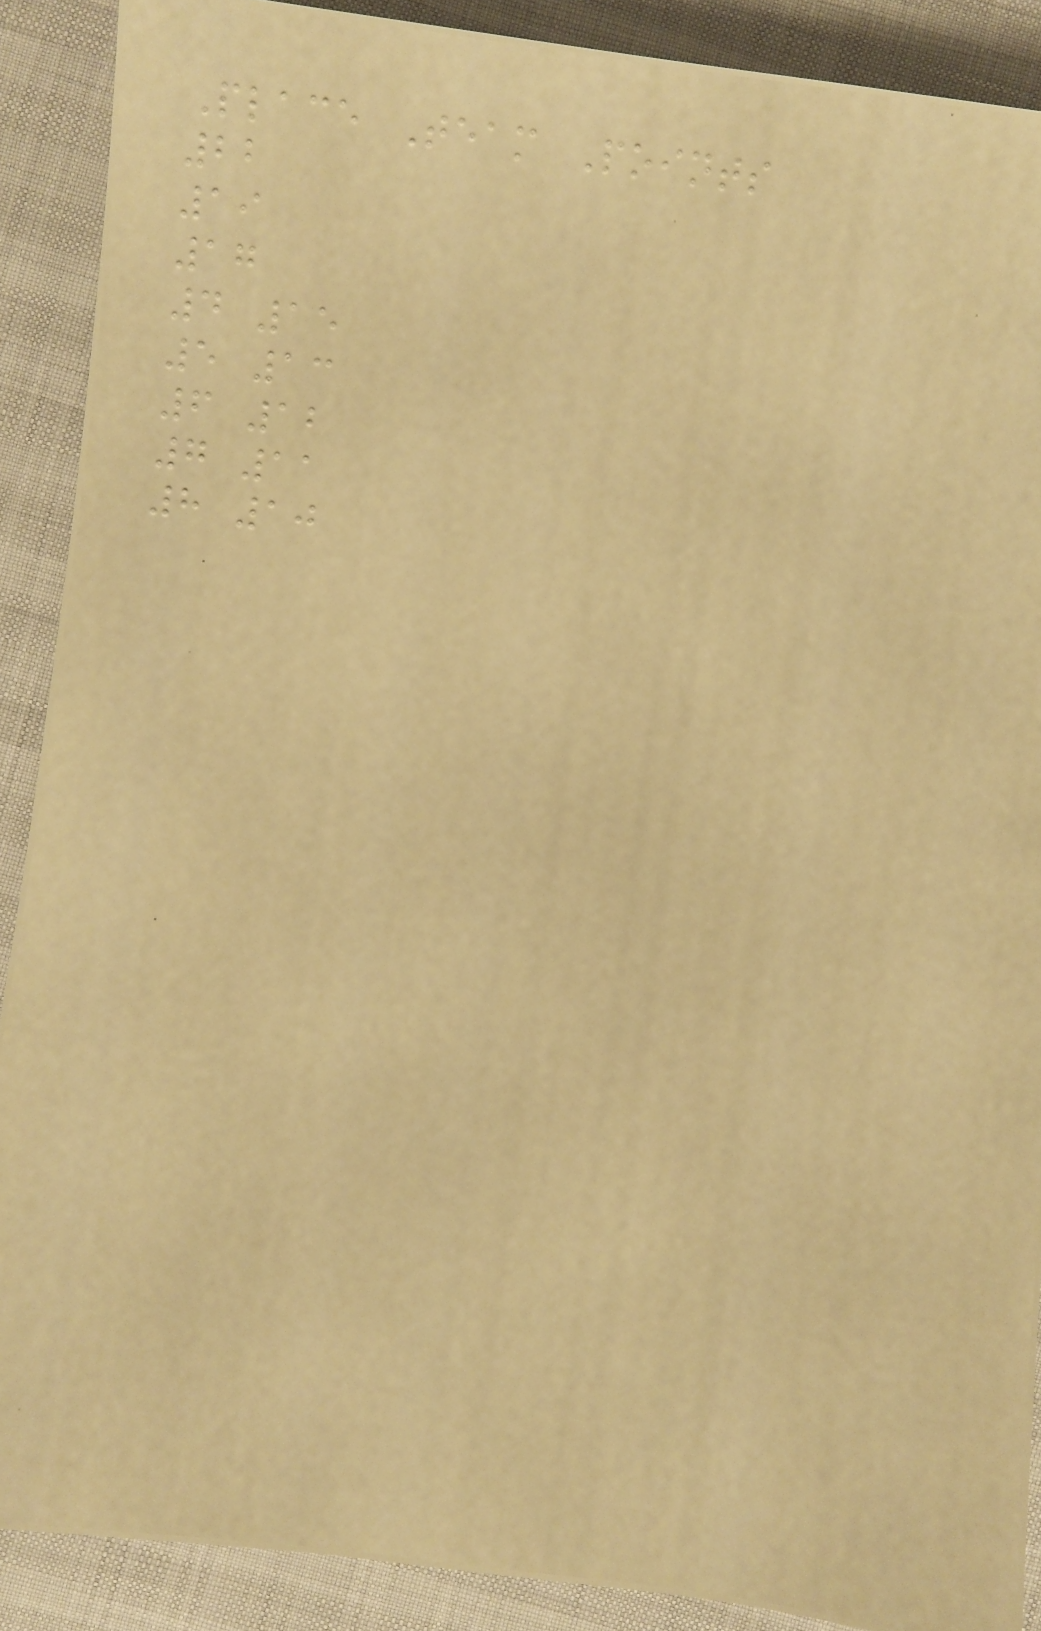Place Team Points
22
19
17
4 15
5 13
6 12
7 11
8 10
